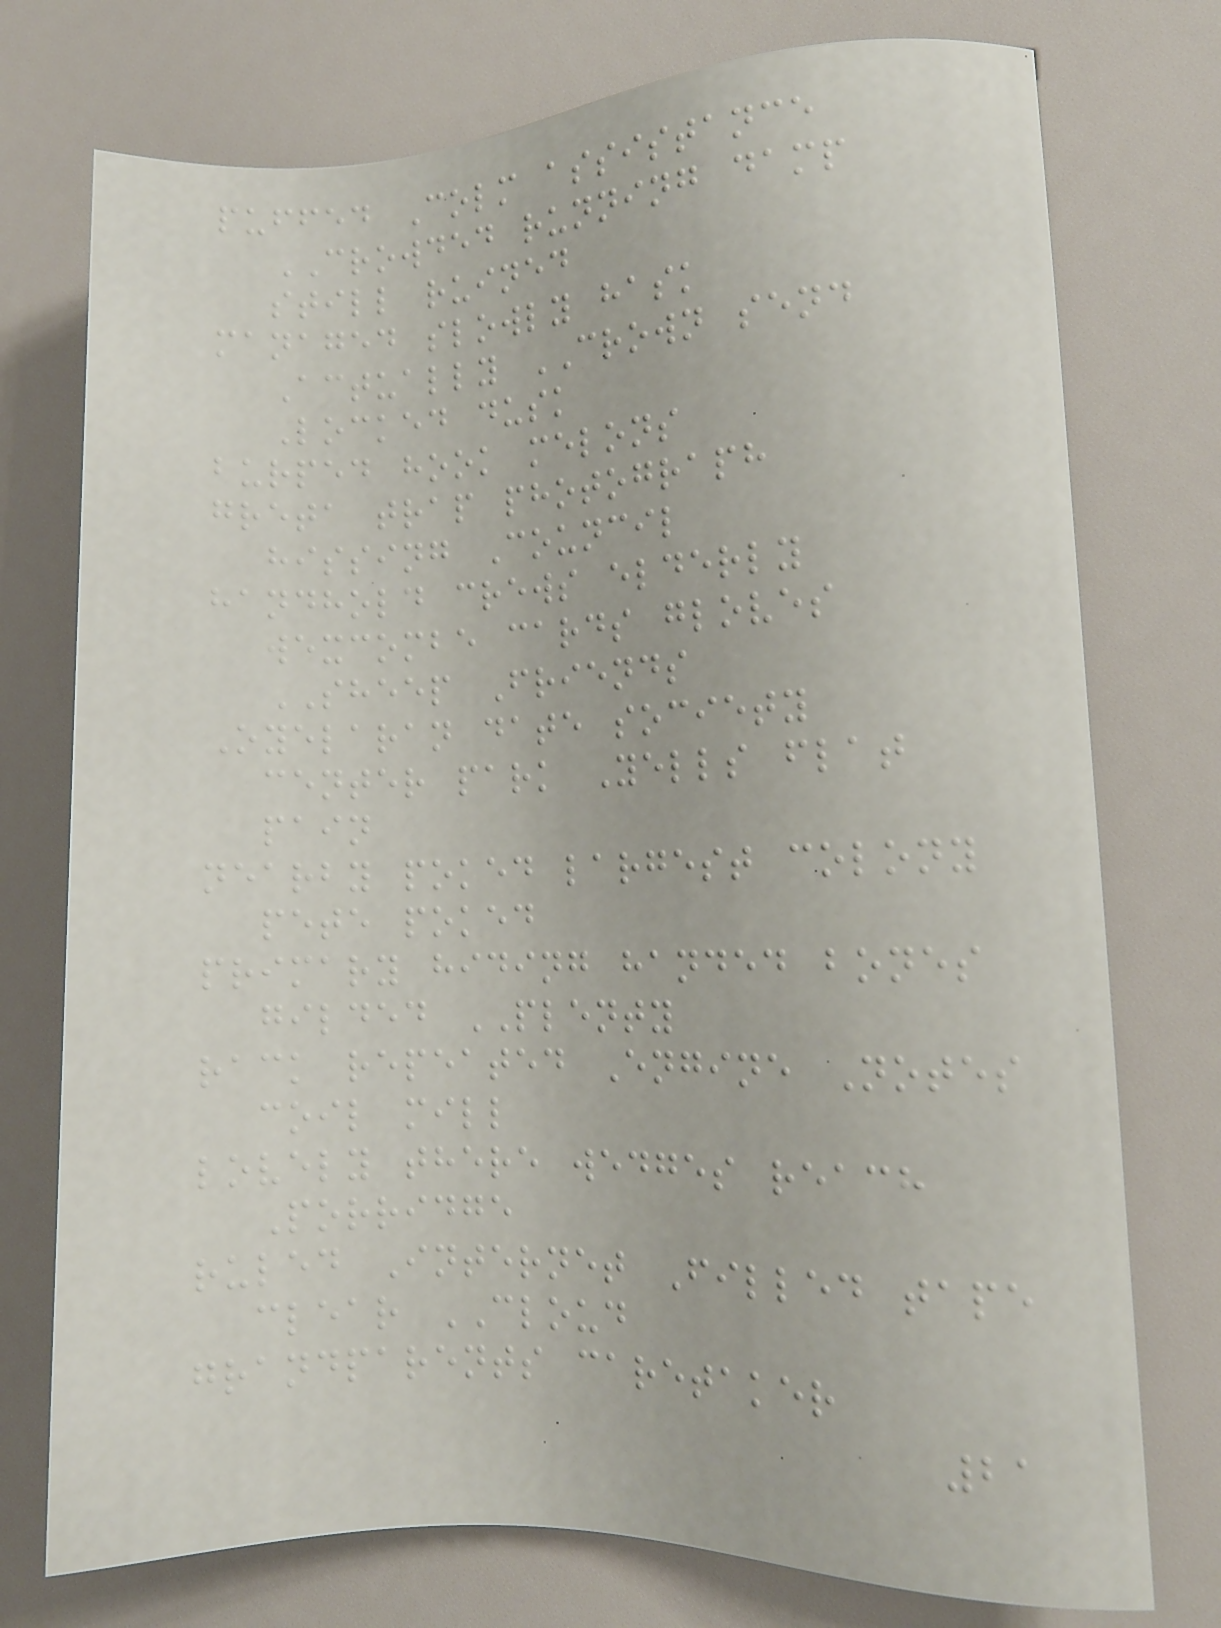puffed Colm assistance
CROWDED running damp
still ruined
managed slowly hask
Actually CROWN send
Locked dusk
burped hook melons
greta trap photograph
hissing Council
handhold crews elderly
wexcombe cards gloves
SHEEP Friends
Oyelaran date society
center park Yells flat
pain
nearby poked largest colony
pete poked
primary hiding handed bones
gilded PLENTY
rack repeated Engine Notes
coil mill
lovely there wedges reach
Porridge
ruled Internet Filled tape
clear CLOUD
grandparents caretaker
21
